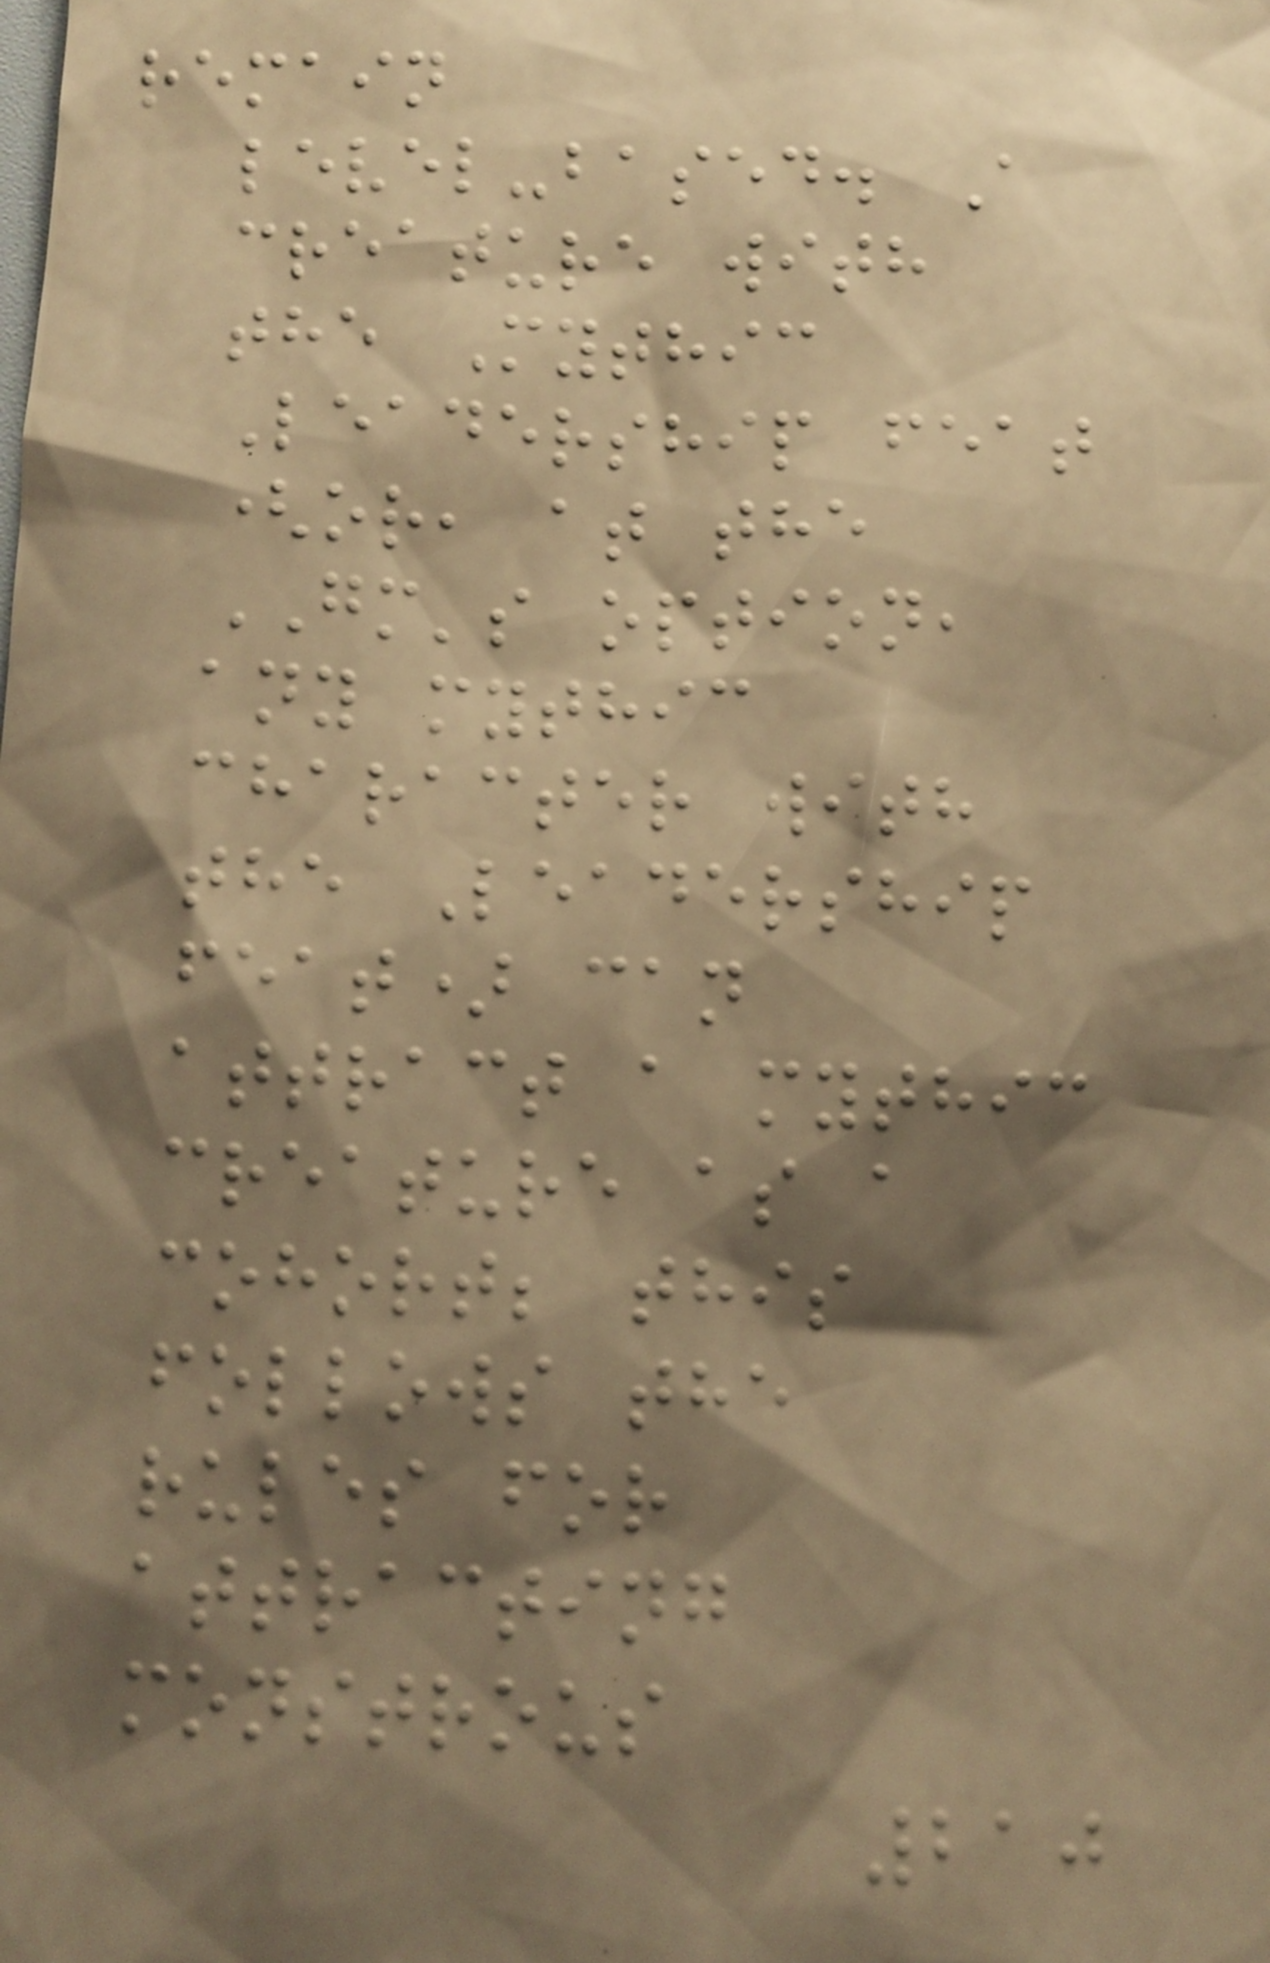remain
level-based. A
creature with
the Mythic
Leadership feat
(or, at the
GM's option,
any mythic
character with
the Leadership
feat) can
attract a mythic
creature as a
cohort; this
follows the
rules for
attracting
monstrous
210
